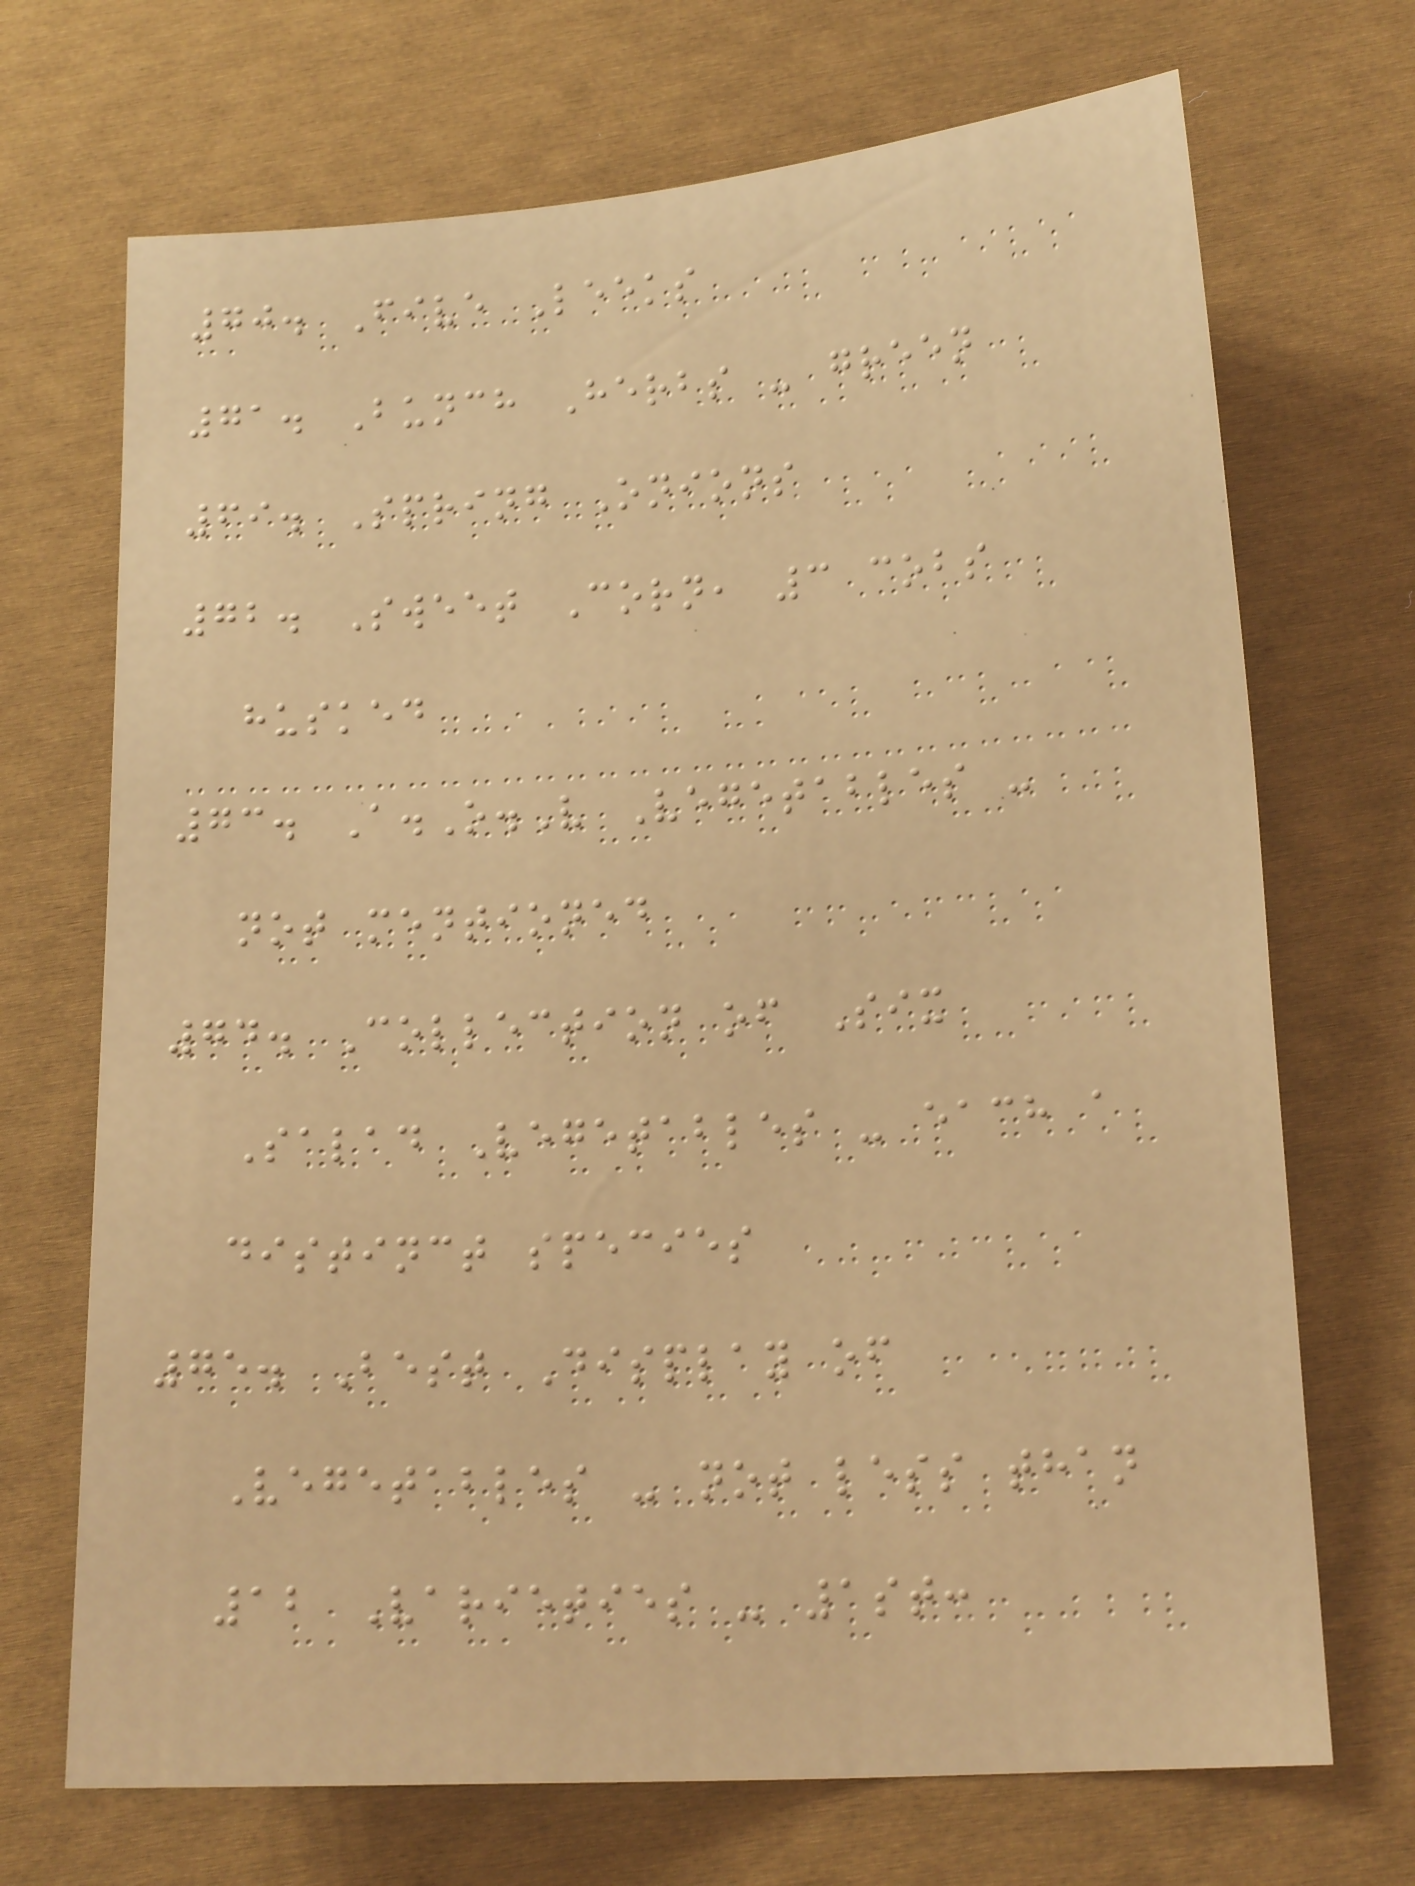70. Five Leeks
71. Bunch Herbs - green
69. Spring Onions
72. Sweet Corn, 3 cobs
husked
73. A.O.V Vegetables -
not mentioned
74. Collection of Six
Salad Vegetables - each a
distinct species
75. Best Display of
Vegetables - not less than
12 Varieties - 1st:
